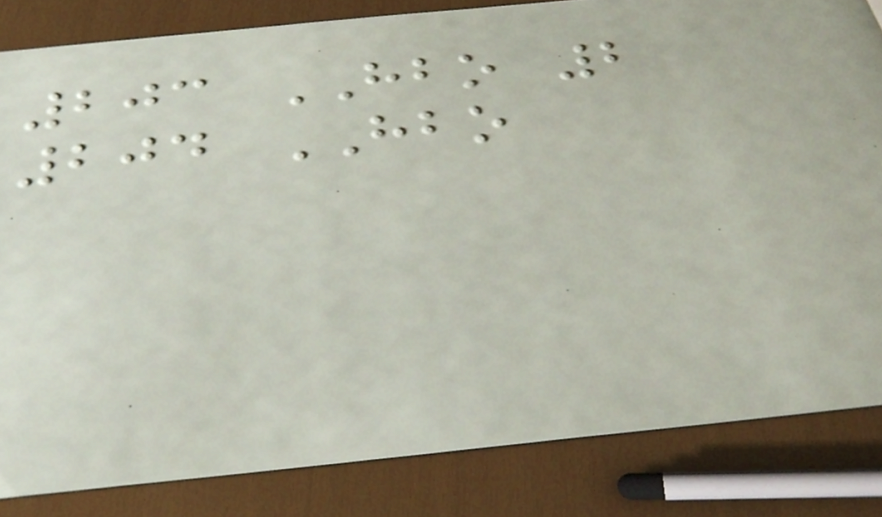203 HBO 2
204 HBO
